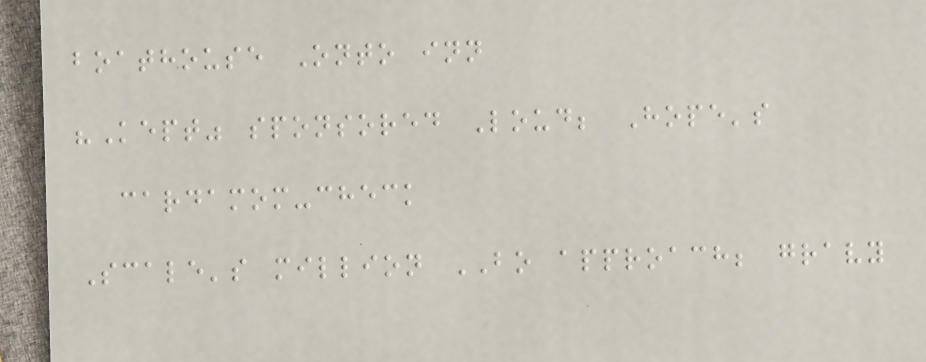boathouse Onto inn
"Kept" sponsored Loud; Hope's
cardamom-check
Scale's million BO approach; gravy
